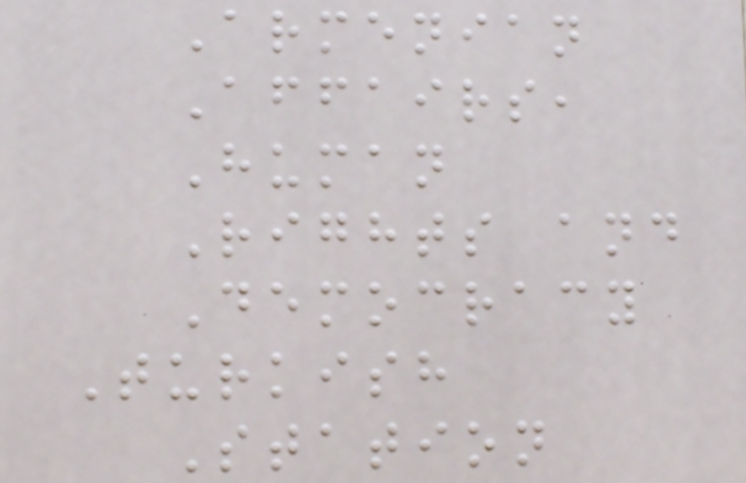Armenian
Affairs,
Human
Rights and
Democracy
Turkish
Station
